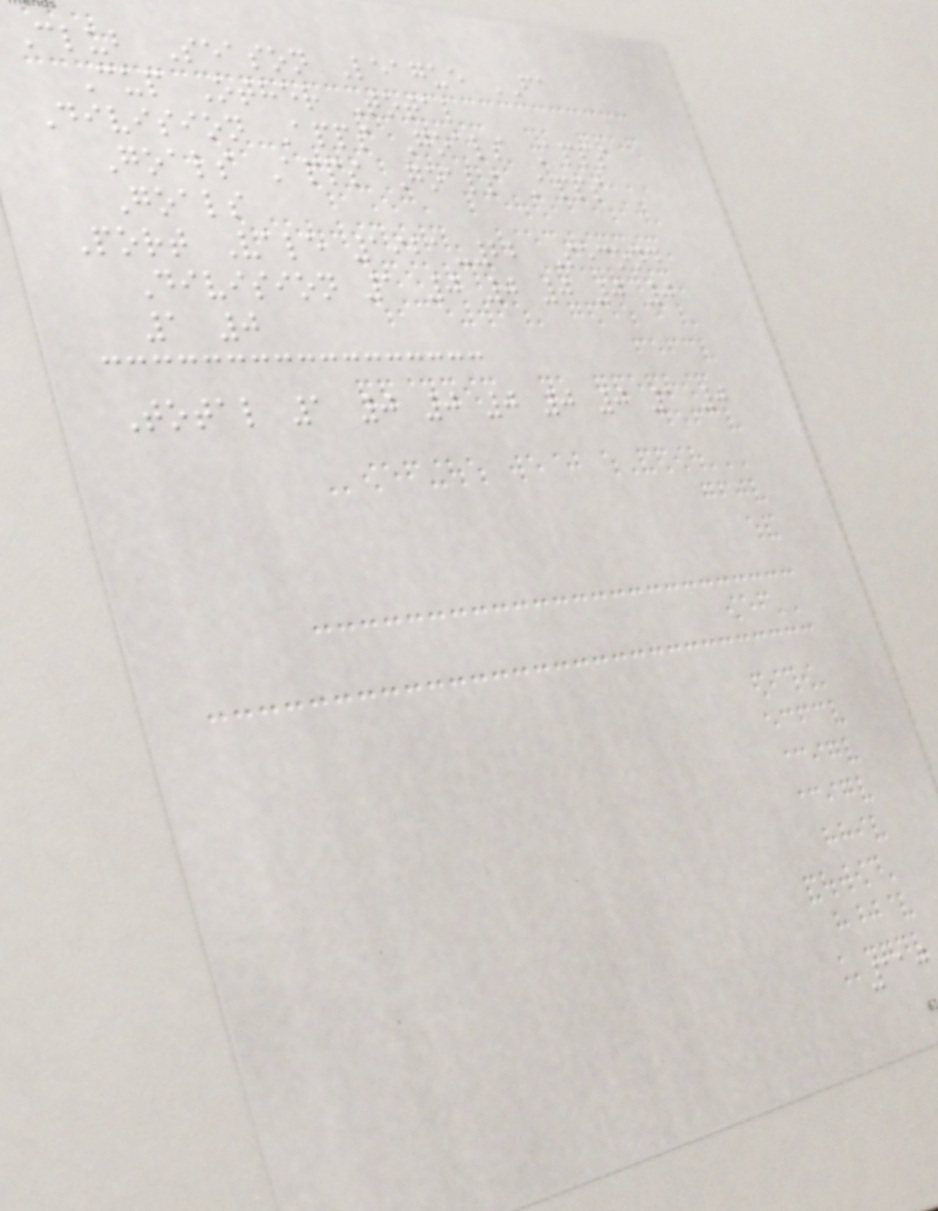Club Season League FA
Cup Other Total
Division Apps Goals Apps
Goals Apps Goals Apps
Goals
Port Vale 1921-22 Second
Division 1 0 0 0 0 0
1 0
Total 1 0 0 0 0 0 1 0
110
